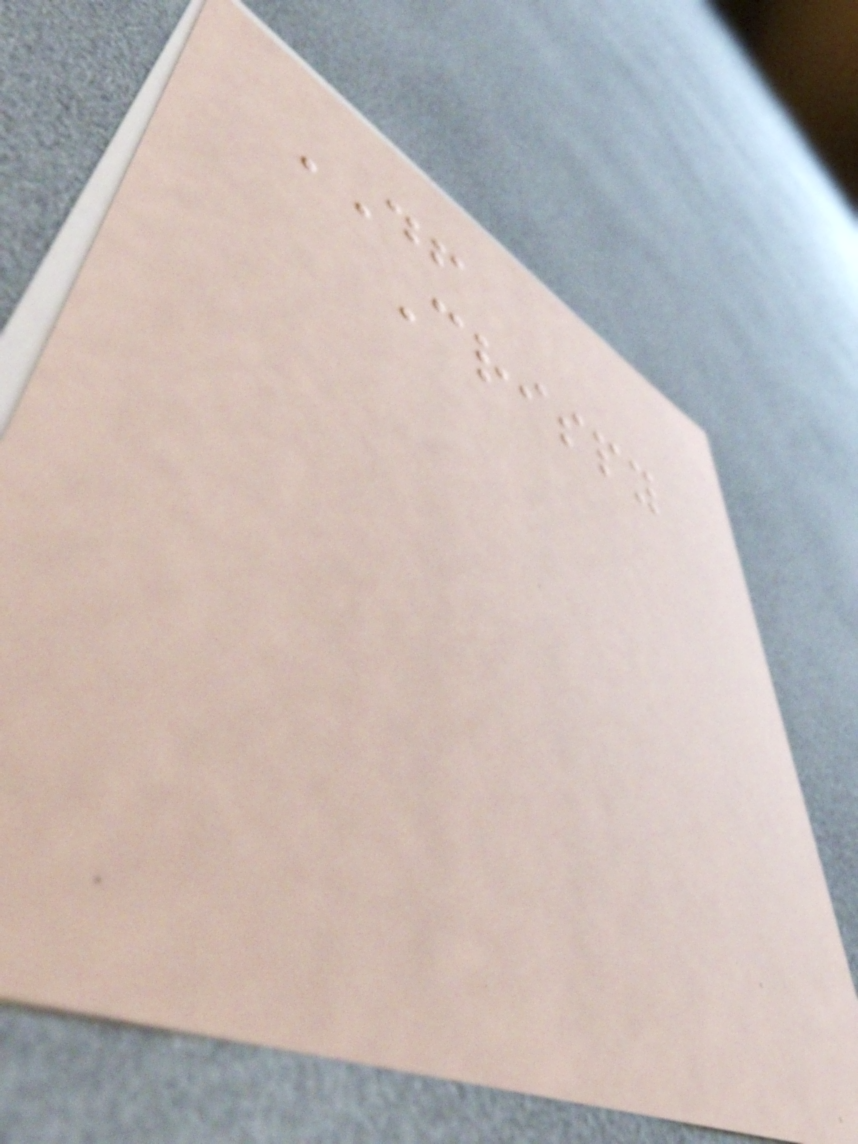DF
Crispy
